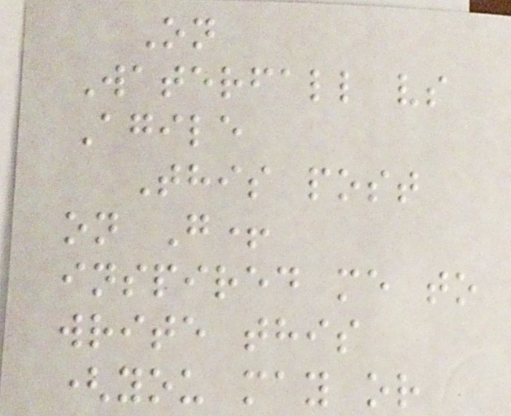On
Waterfall vs
Agile
This post
on G+
inspired me to
write this
(you may or
